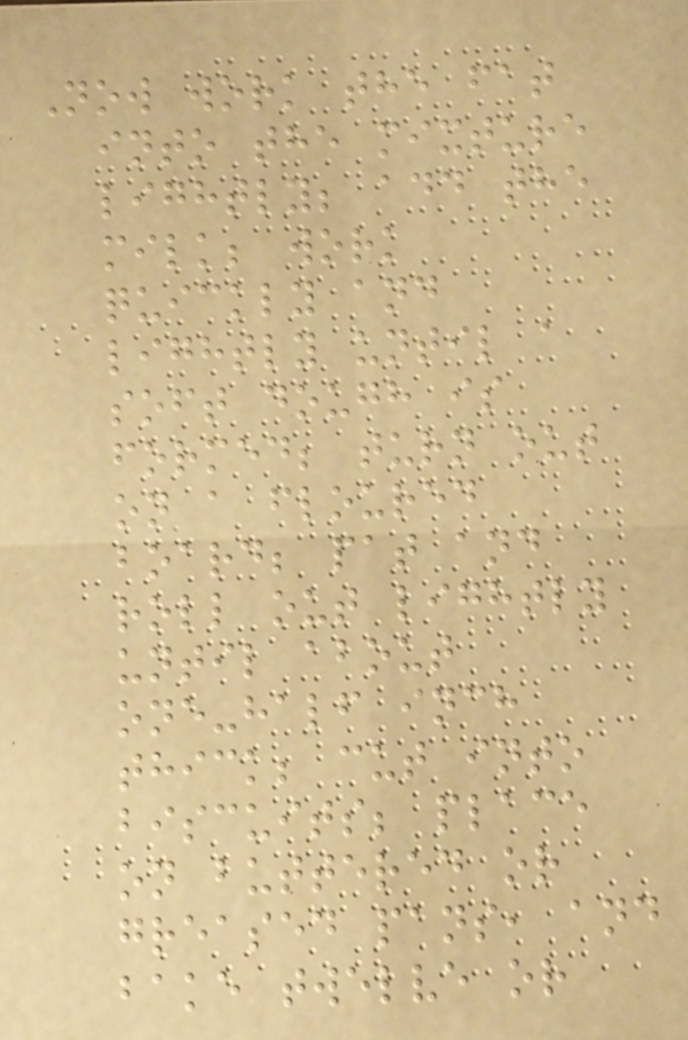Now work the fat
into the mixture
lightly; add the
milk; work
quickly and
lightly until a
soft dough is
formed; turn out
on a floured
board; pat and
roll out lightly
until about
one-half inch
thick; cut into
biscuits; place
on buttered or
greased pans, and
bake twelve or
